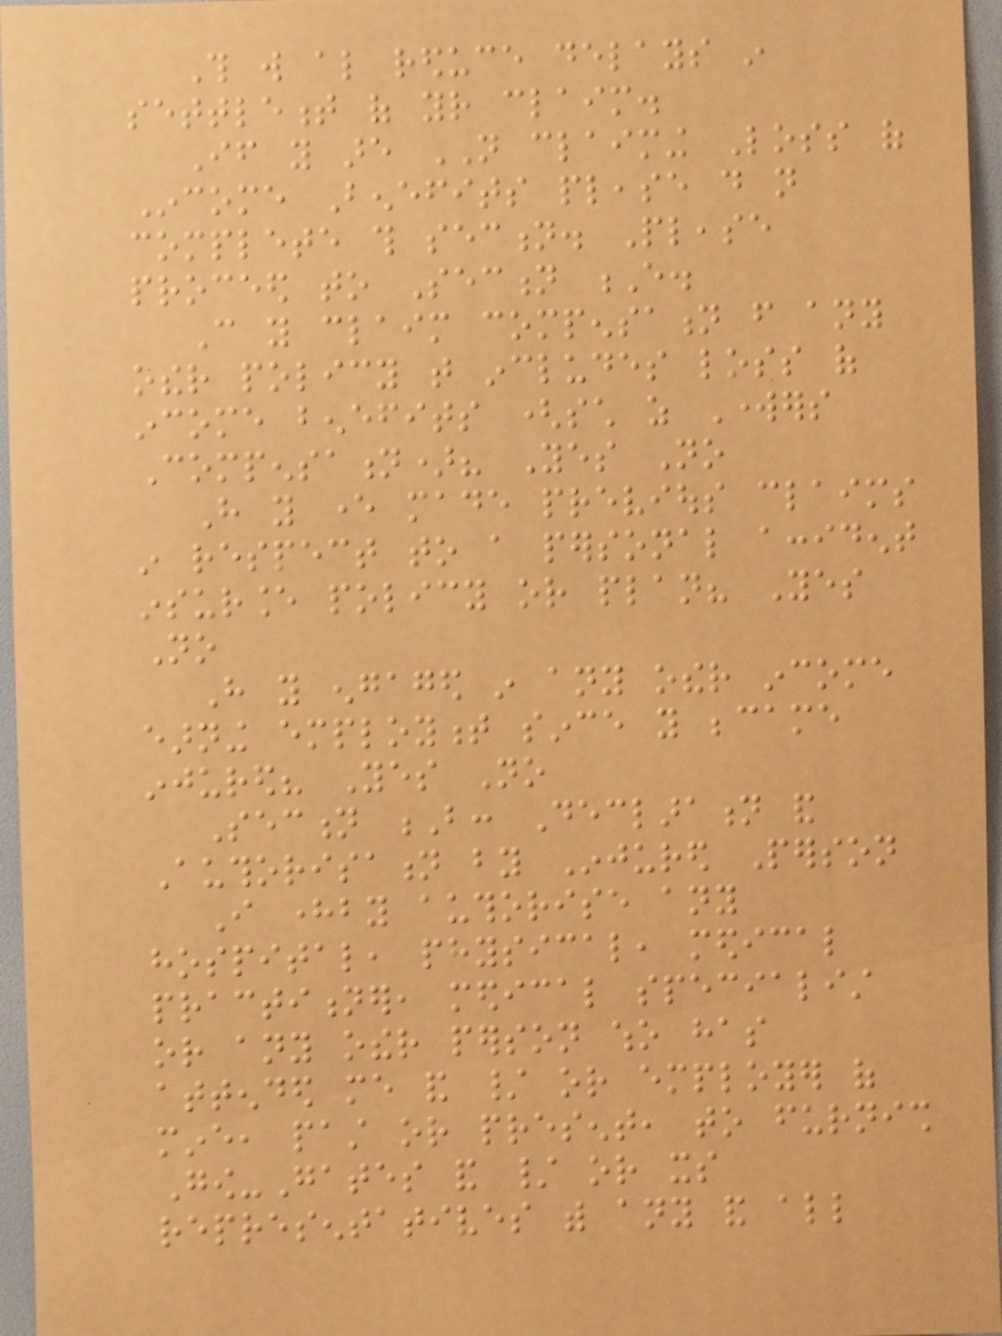This will also reduce delays in
settlement of your claim.
If you are NOT claiming Loss of
Income Benefits please do not
complete this section. Please
proceed to Section E.
Can you claim compensation from any
other policy that includes loss of
income benefits (such as Workers
Compensation)? Yes No
Have you ever made previous claims
in respect to a personal accident
insurance policy or plan? Yes
No
Have you engaged in any other income
earning employment since you became
injured? Yes No
Section B: Declaration and
Authorisation by Injured Person
I hereby authorise any
hospital, physical, medical
practitioner, medical specialist
or any other person who has
attended me and / or employer of
mine, past or present, to furnish
Gow-Gates and / or its
representatives with any and all
